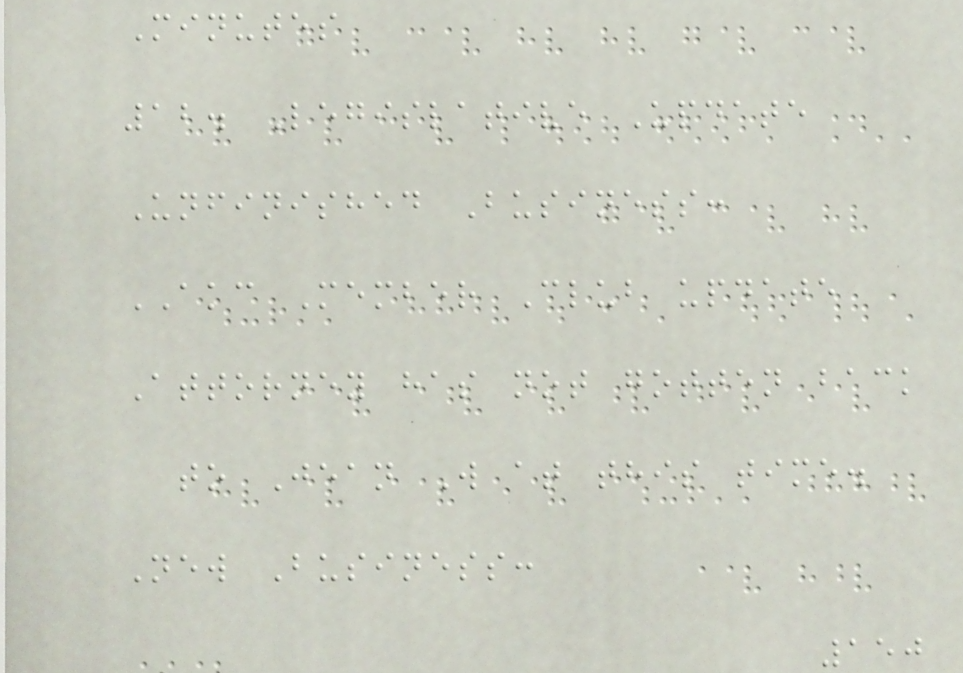Minutes
12. Legislative Update
Unfinished Business:
AKC Member Club update
Attorney has not gotten back
to Jean W at this time.
New Business:
150
